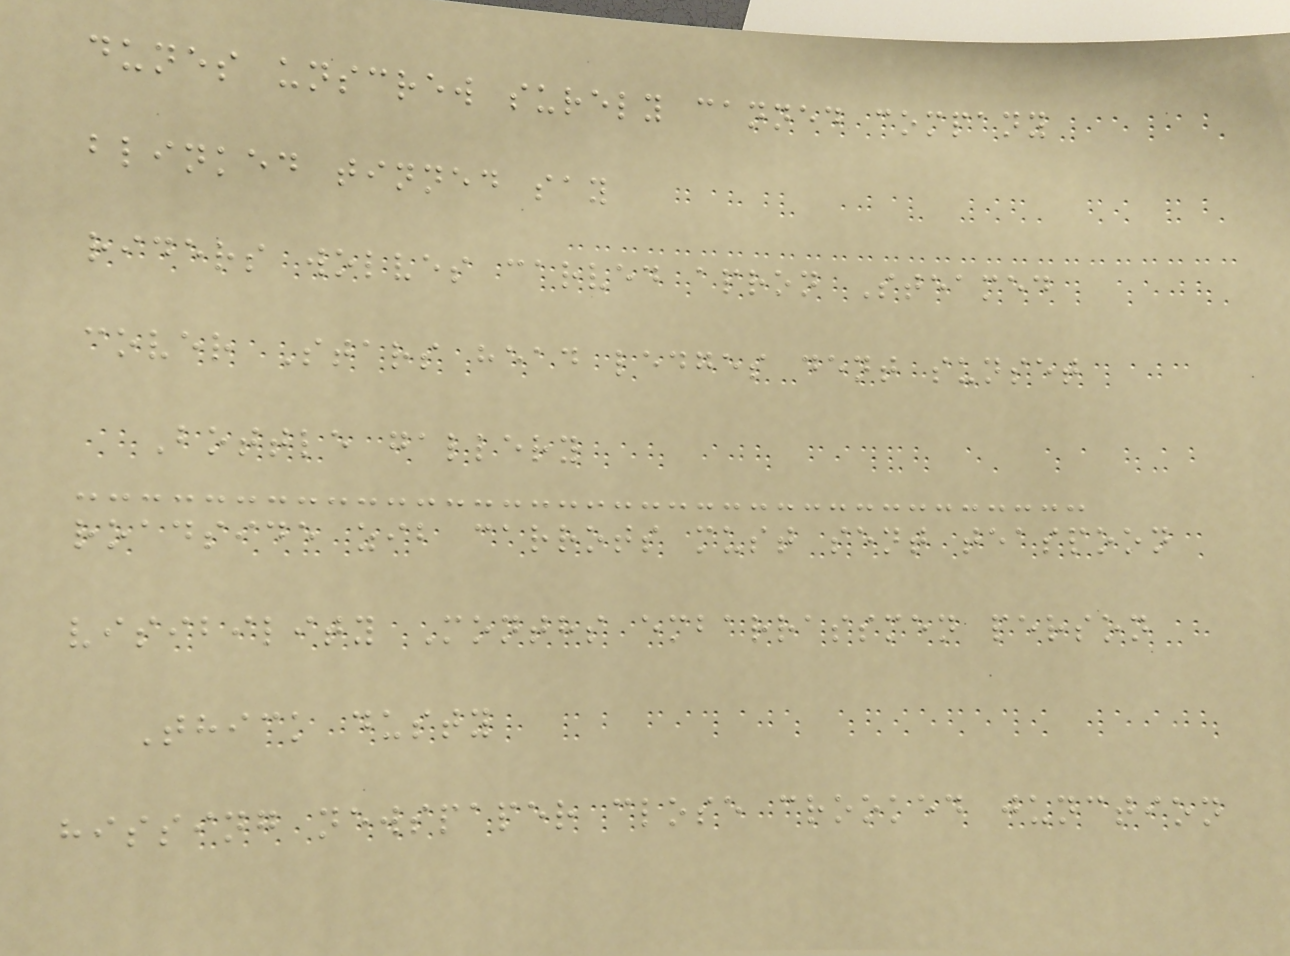dunes unscrew surely canned company
blinked tinned say
riders wolves carved apron Steamed
cover Stars head ledges dent sunset
Bottle gallery
roadside zib carrots must sent teaspoon
visibility Months embarrassmen person
Thick dusty
hissing newspaper close crooked junction
